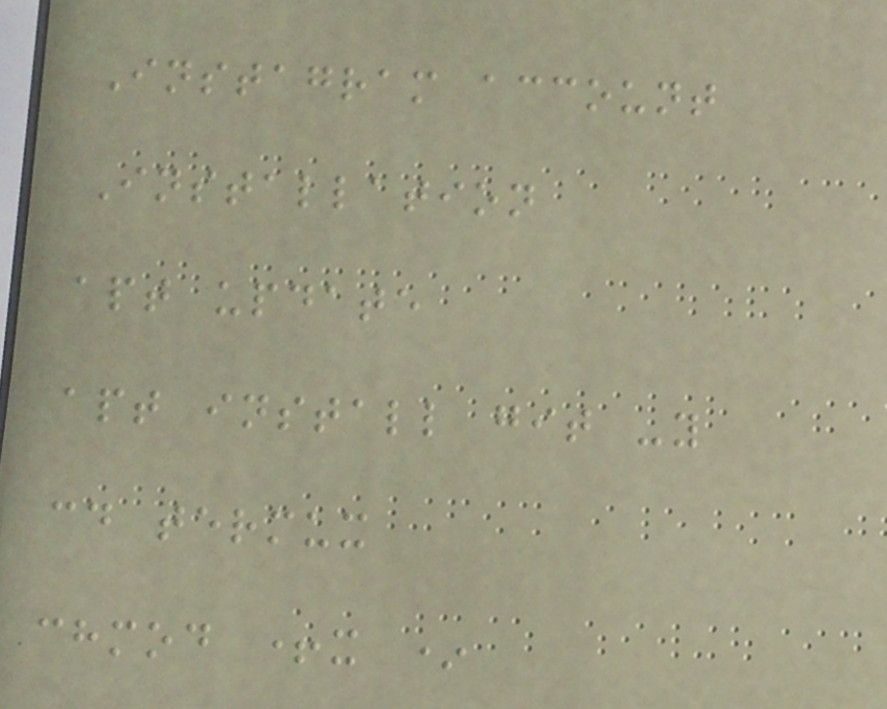Instagram account
Installation
apt update
apt install git -y
cd termux
chmod +x *
